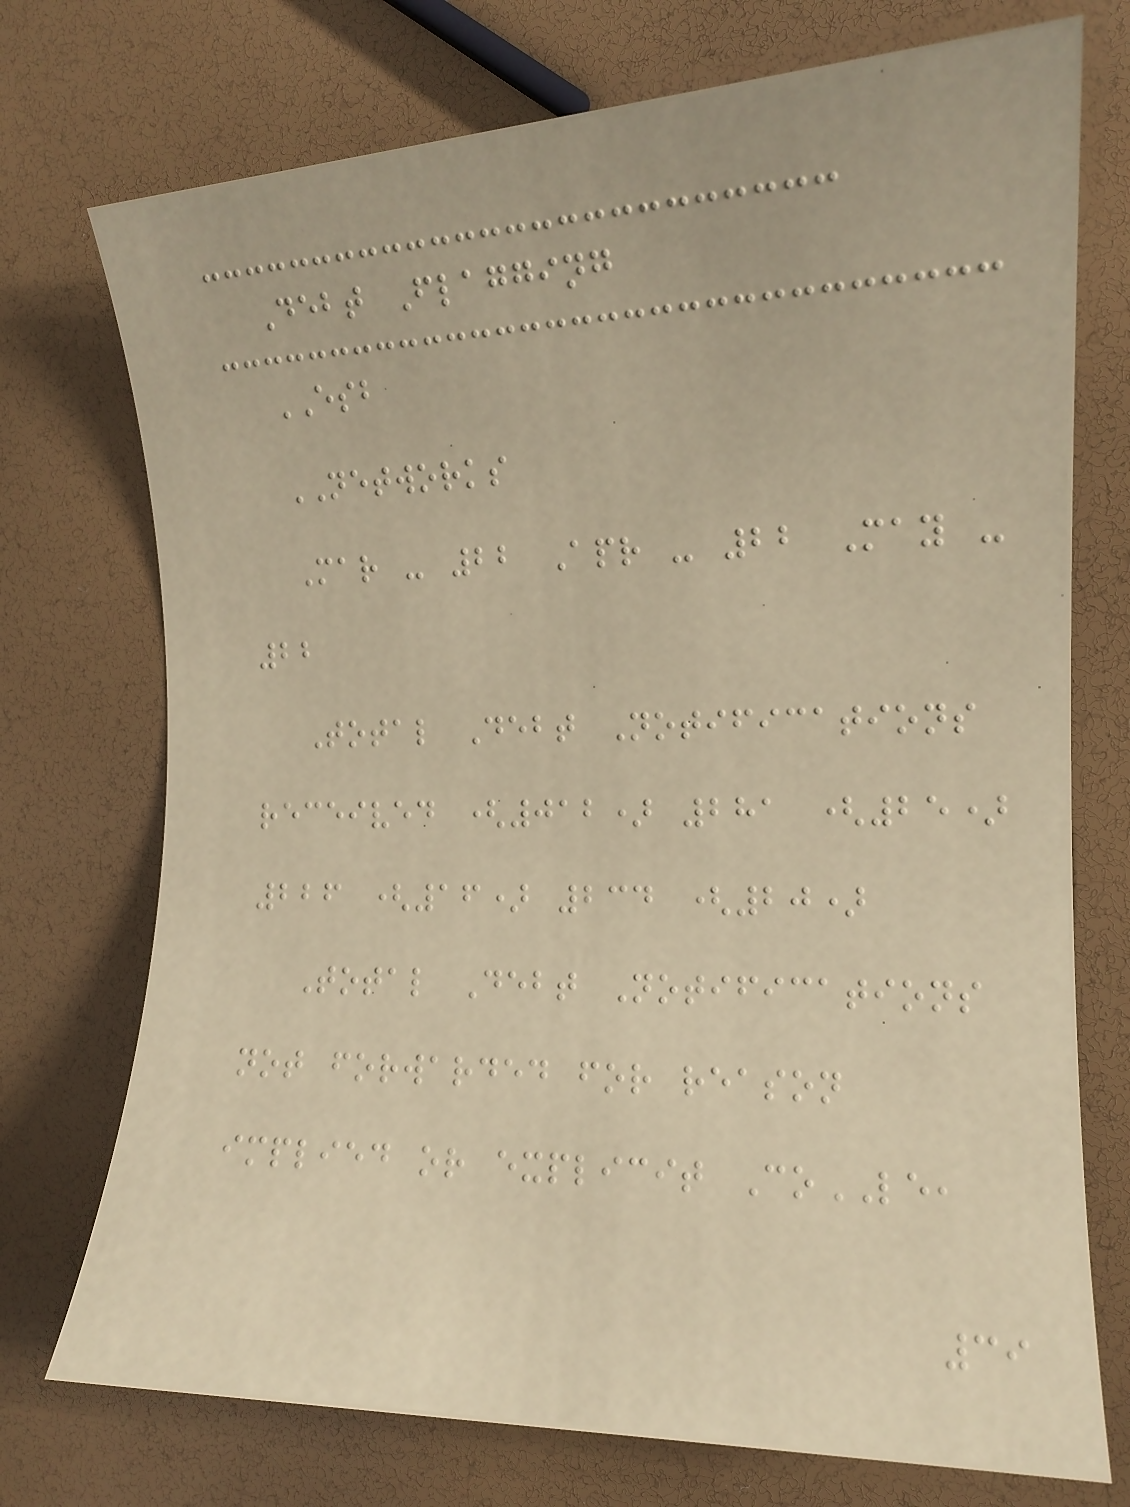Debt Flagging
ESB
NETWORKS
Mar - 22 Apr - 22 May -
22
Total Debt Notifications
received (012) 281 (25)
226 (16) 234 (20)
Total Debt Notifications
not forwarded for reason
implied or explicit CoLE,
39
